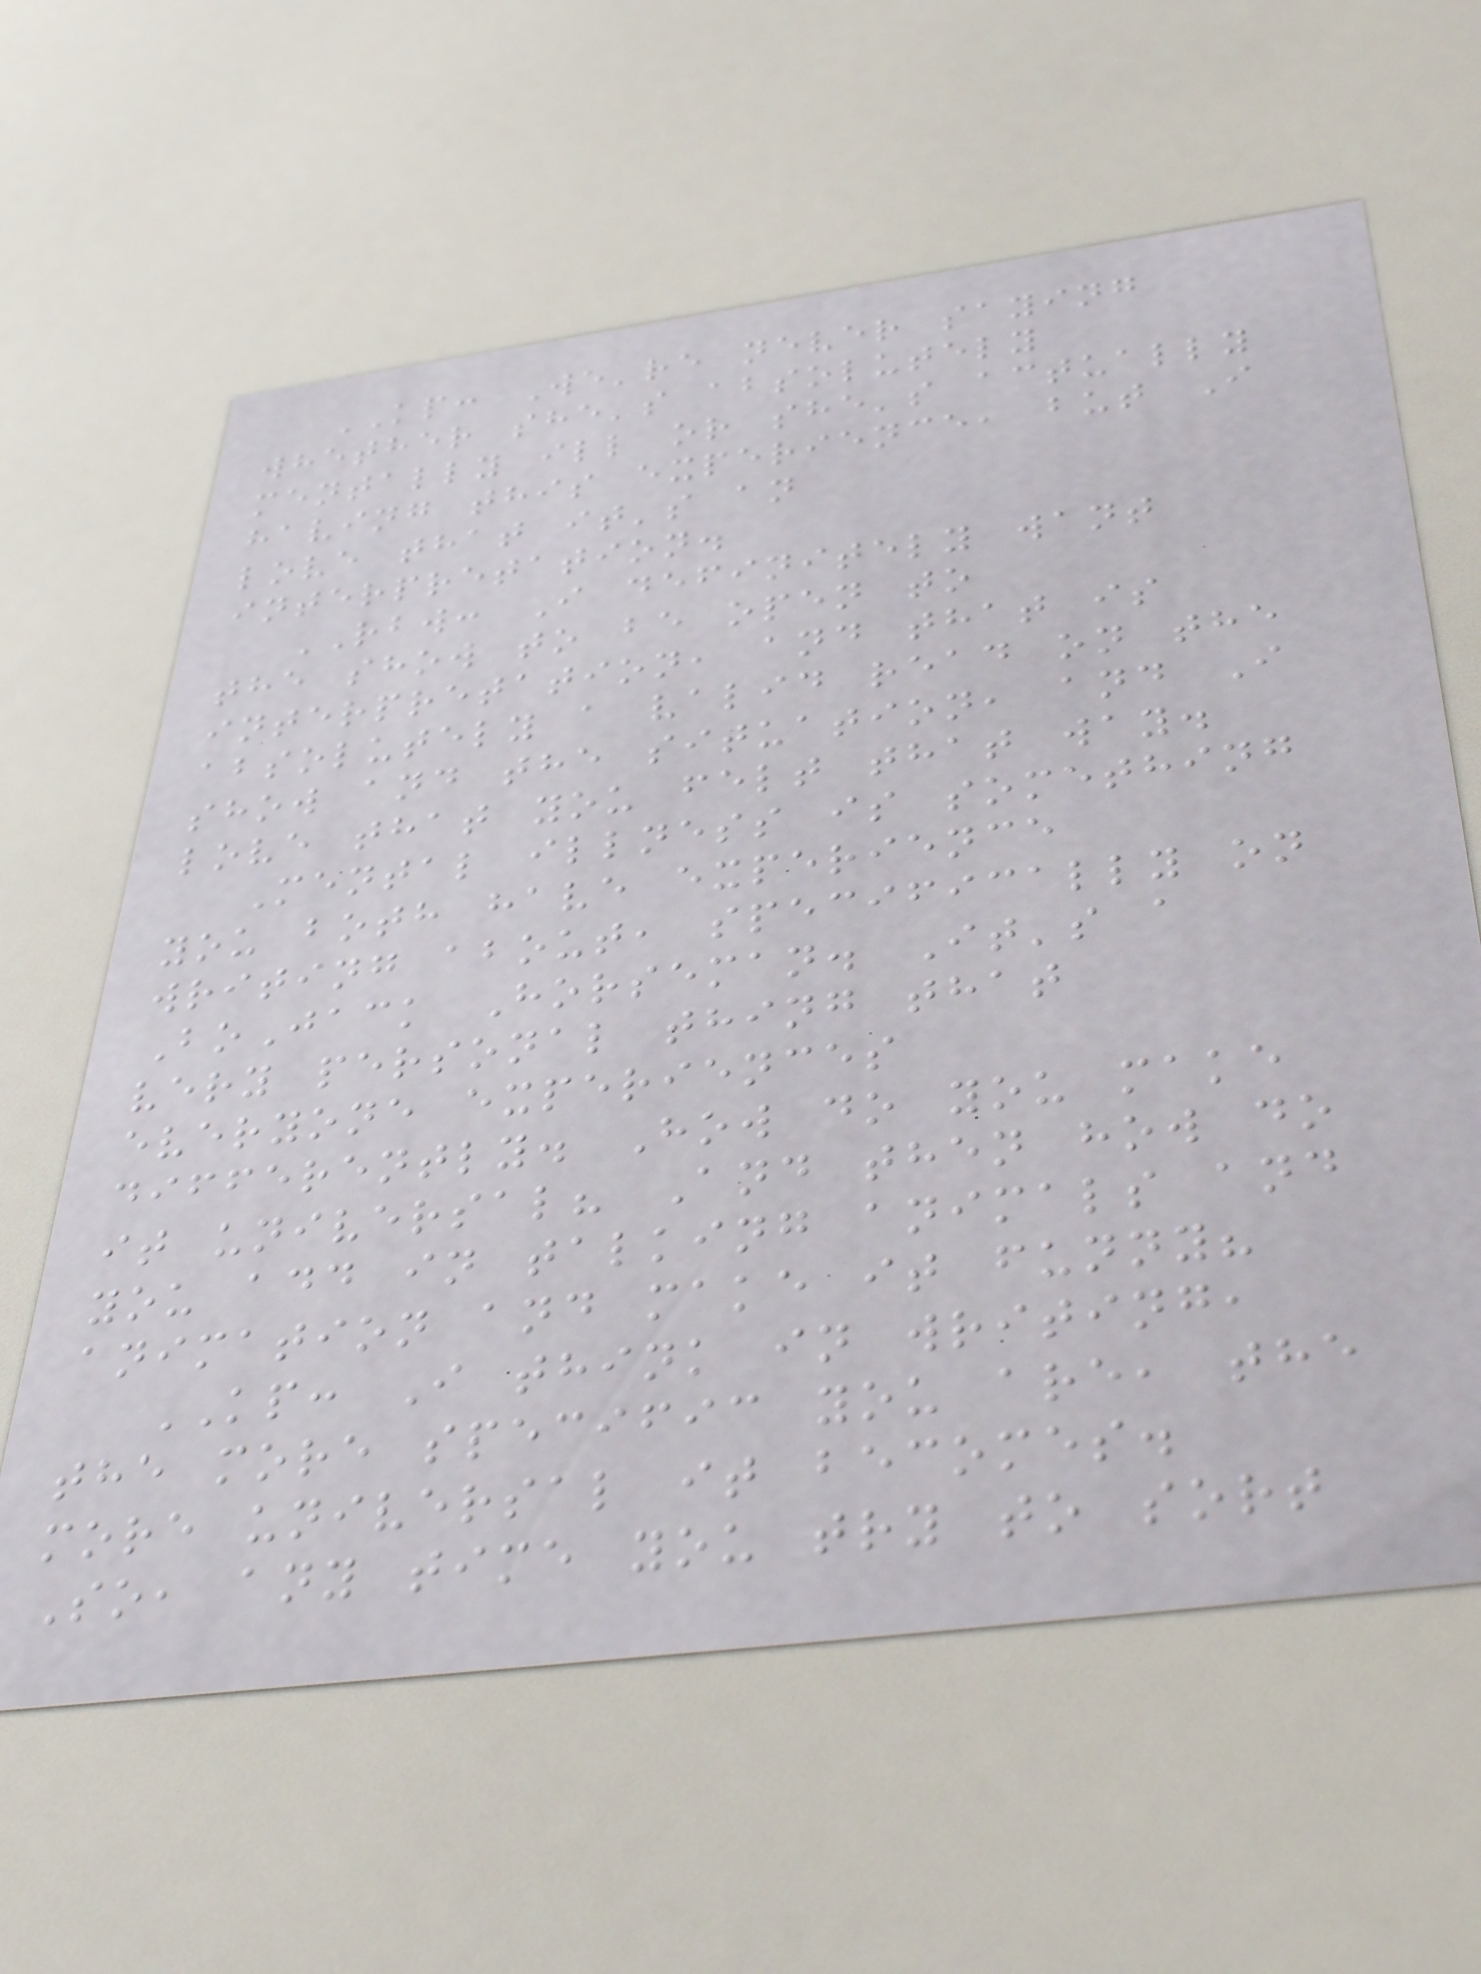KP: We're never saying
whether she's absolutely
mentally ill or she's actually
having this experience, but I
love that it's an
interpretation.
RBW: I definitely want
the show to be open to
interpretation, and that is
absolutely a valid read on the
show and the situation, and I
love that you felt that way.
Mental illness is something
you both have experience
writing about, specifically on
BoJack Horseman. It's a
very personal thing that
everyone experiences
differently. How do you make
it universal? And then how do
you add in talking animals and
animation and make it funny?
KP: I think in writing,
the more specific you are, the
more universal it becomes.
So, any time you try to sort
